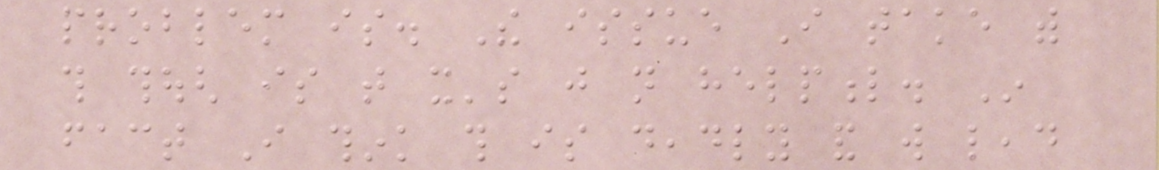problem is. The issue I take with
this though is that it's just not helpful. In
fact I think this is deadly and will lead
